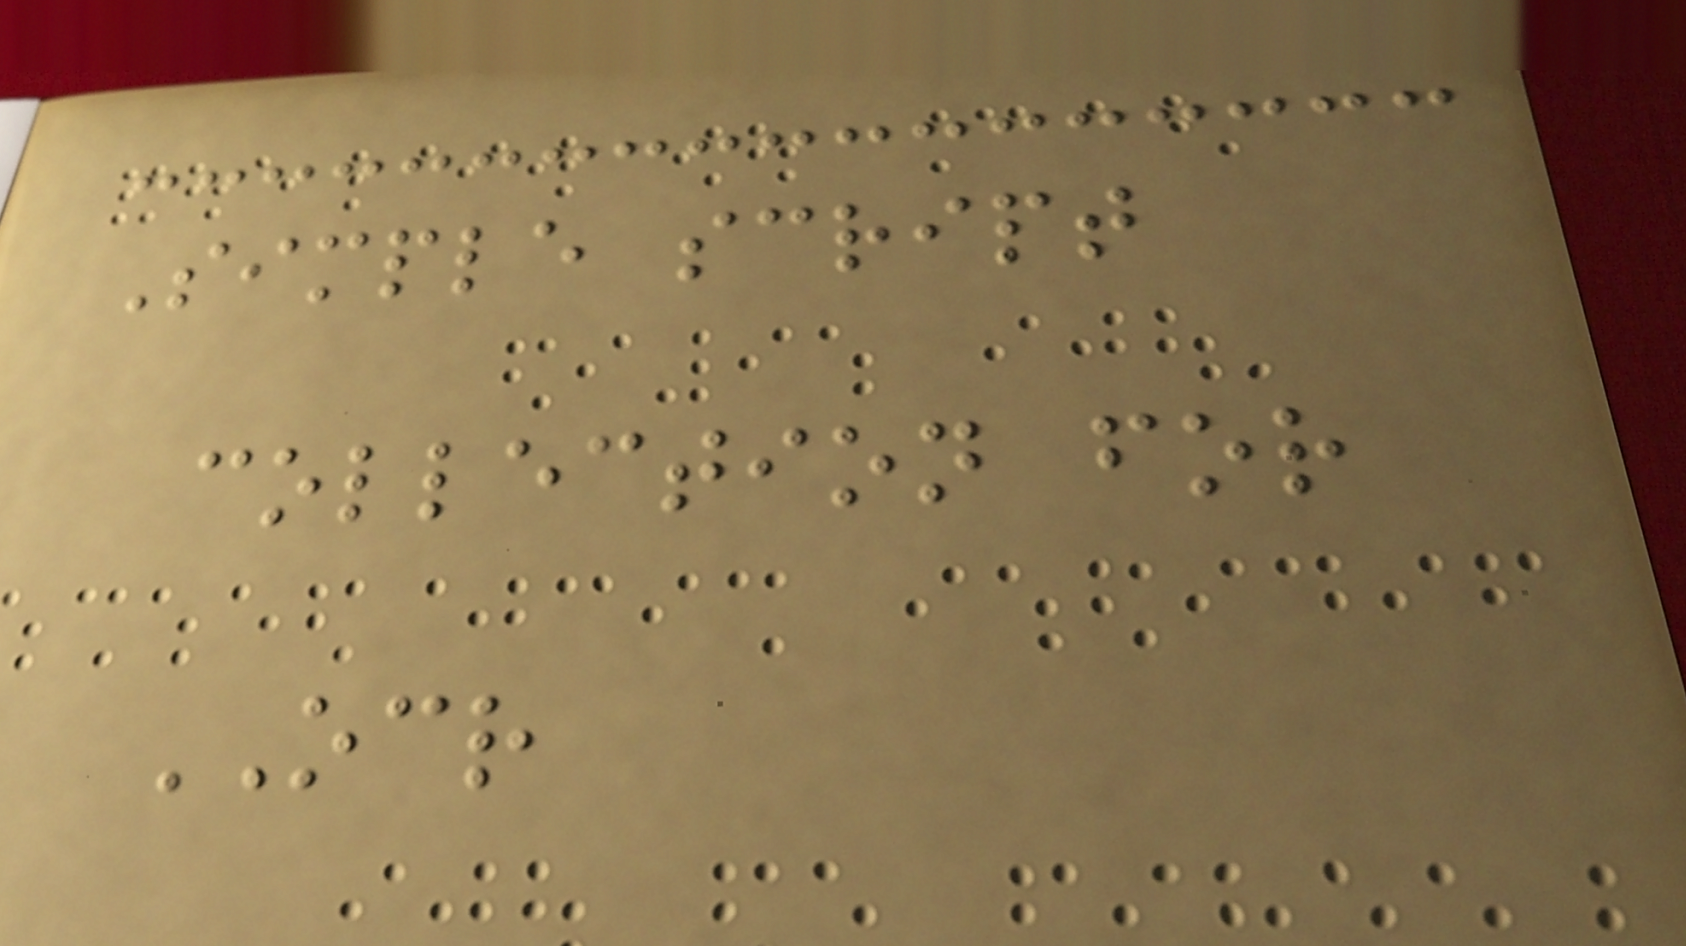Simple script
collection for
OCR
